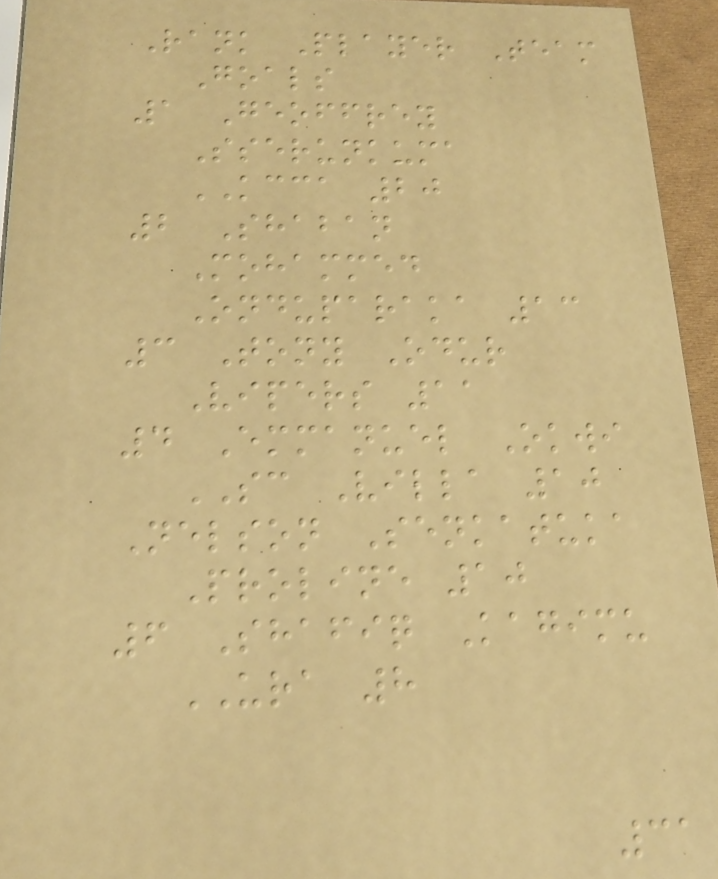Rank Player Team
Goals
1 Geoffrey
Sserunkuma
KCCA 20
2 Shaban
Mohammed
Onduparaka 13
3 Tony Odur
Vipers 11
4 Emmanuel Okwi
SC Villa 10
Nelson Senkatuka
Proline 10
6 Shafiq Kagimu
URA 8
31
